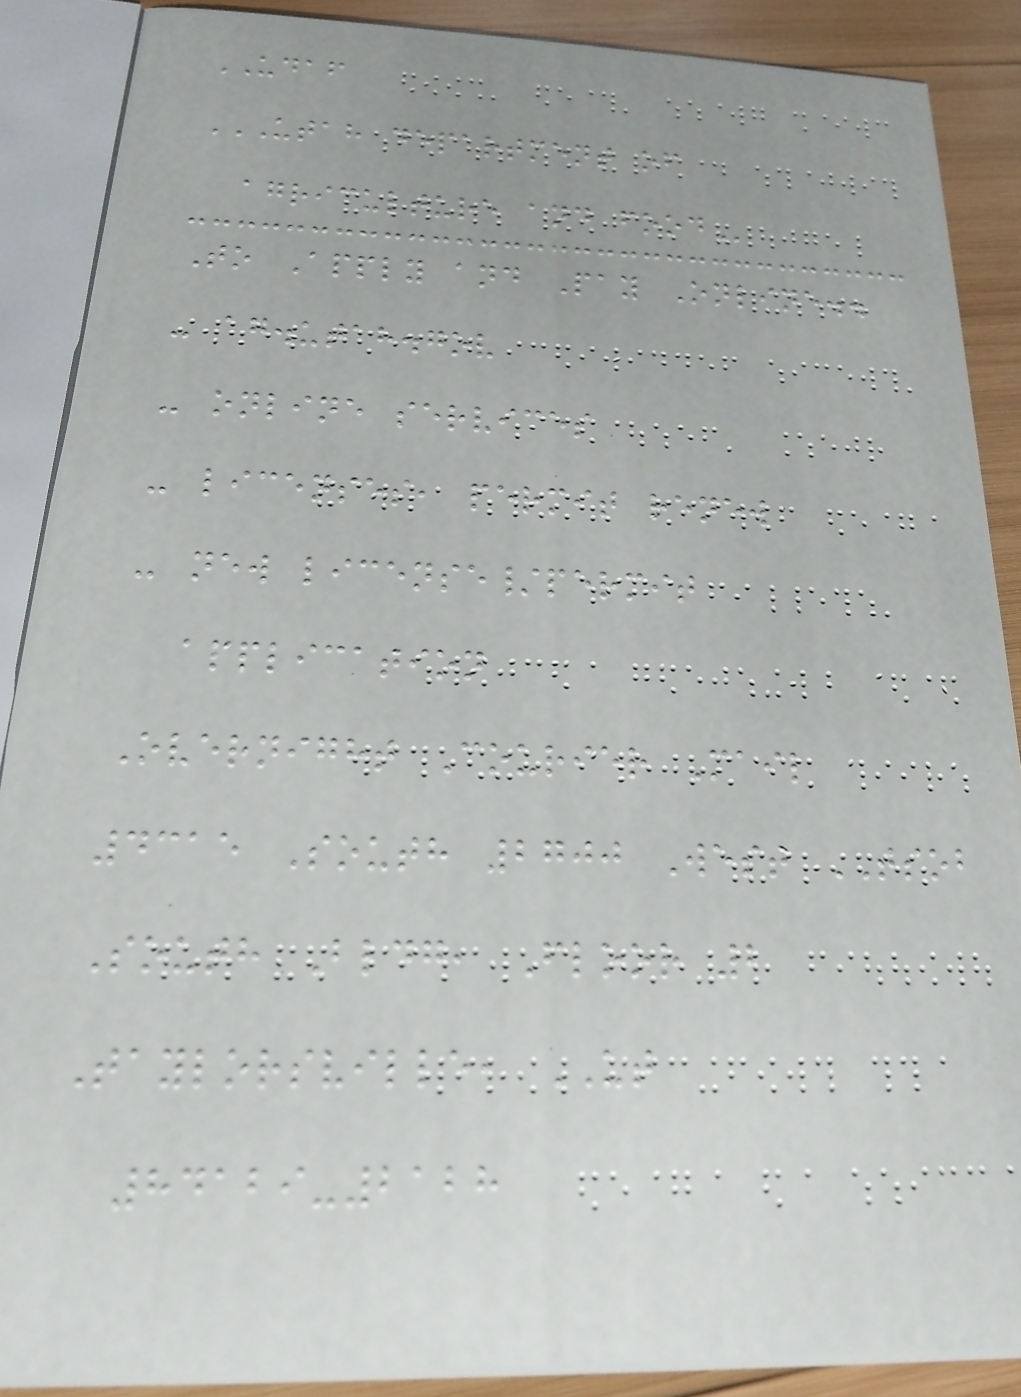UDAF
UTAH DEPARTMENT OF
AGRICULTURE AND FOOD
To Apply and Pay Online..
- ag.utah.gov
- online services
- licenses, permit renew
- new license/permit
application
Overnight Courier Mail
4315 South 2700 West TSOB
South Bldg, Floor 2
Taylorsville, UT
84129-2128
